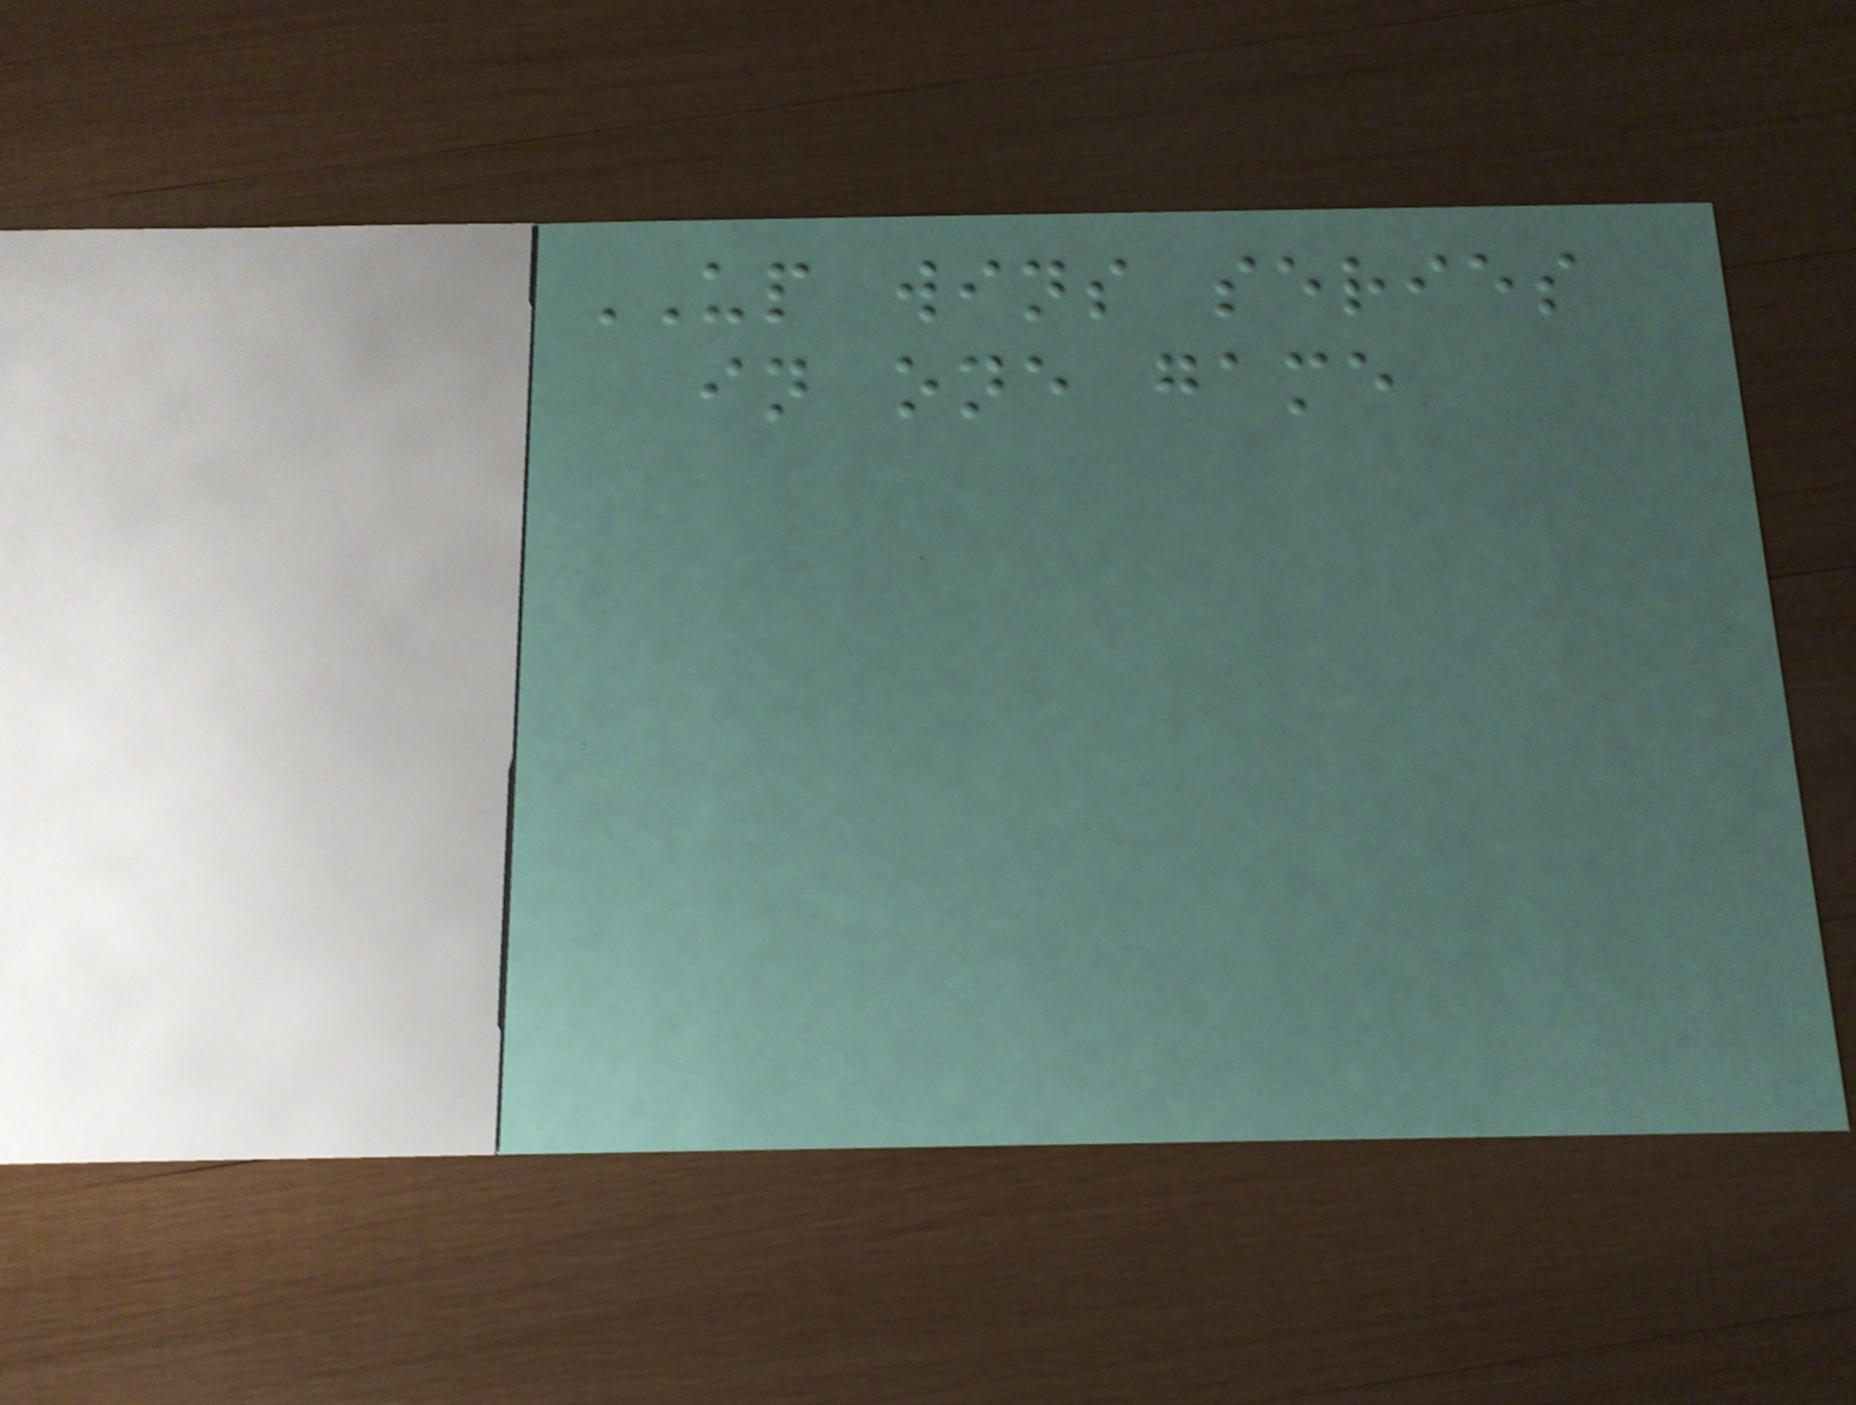UP wins series
in one game
